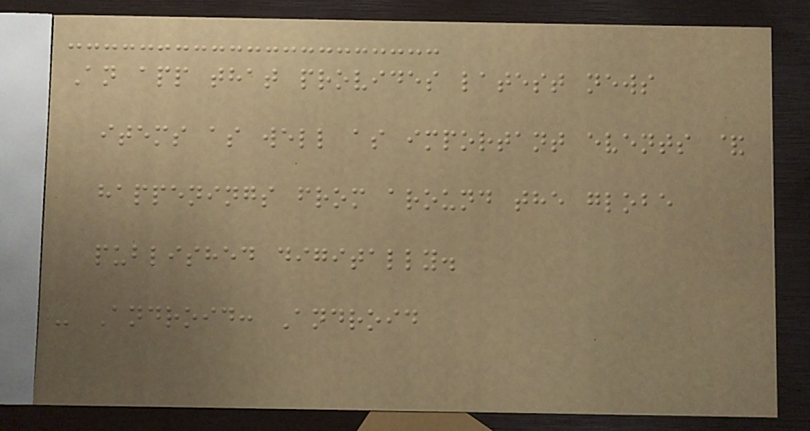An app that provides latest news
items as well as important events &
happenings from around the globe
published digitally.
- Android: Android
